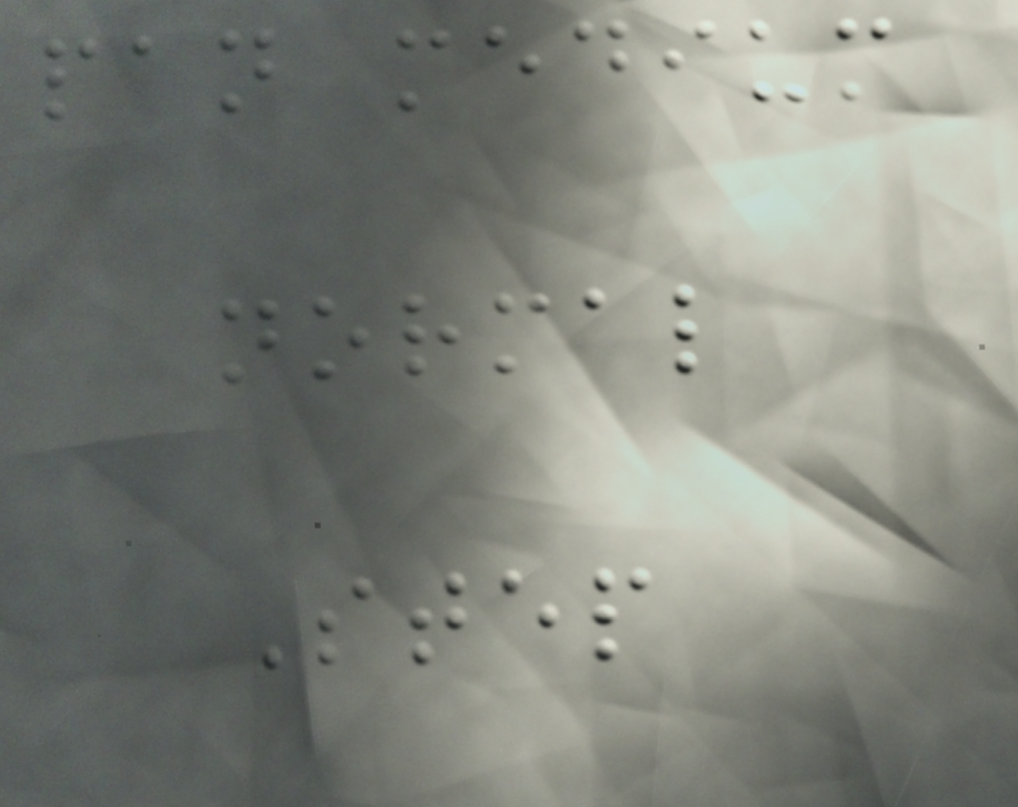pan medium
normal
Step
